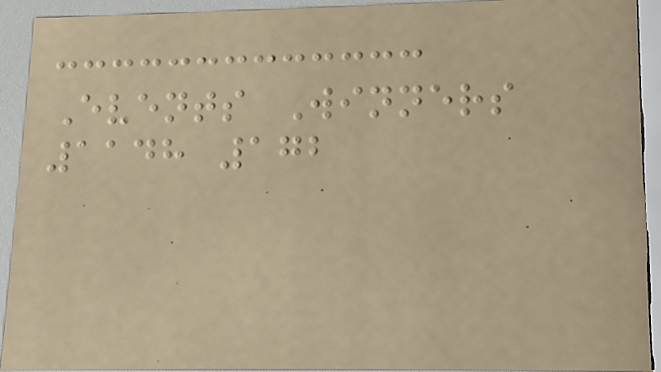Events Winners
1148 172
